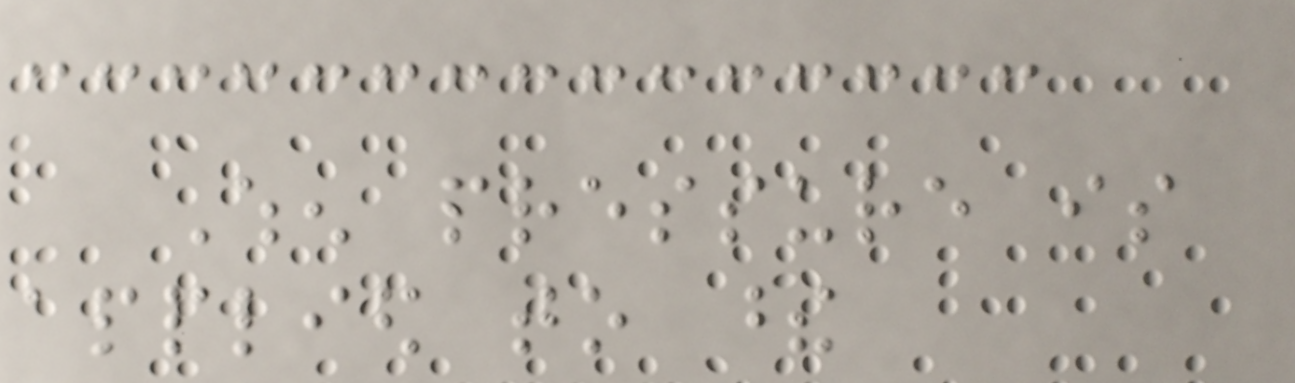When pressure is
applied to these
